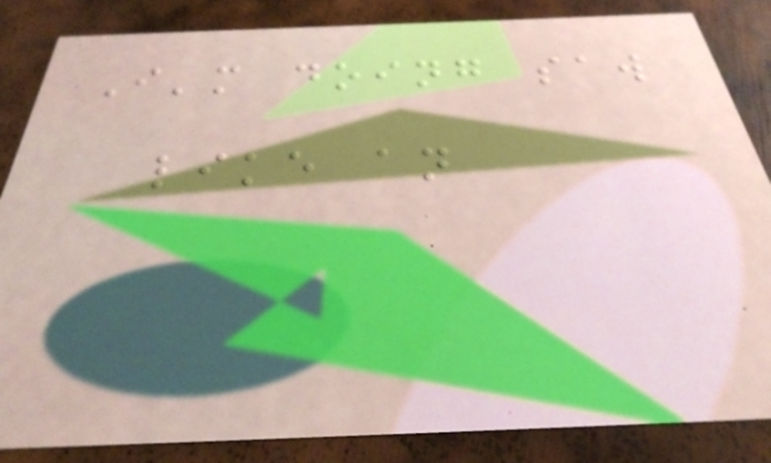I'm doing saw
like an
